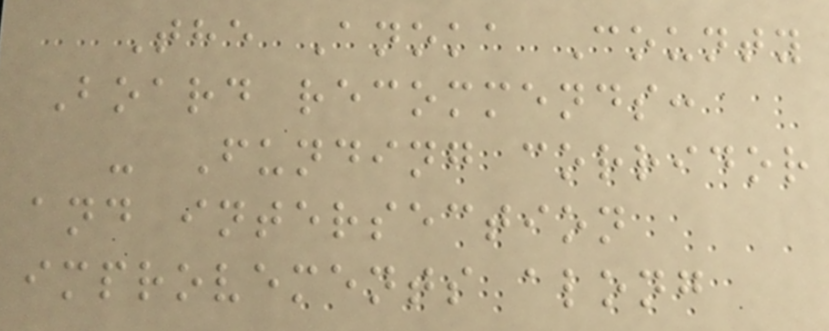The Anoka County
Board recommends:
- Funding corridor
and intersection
improvements along
